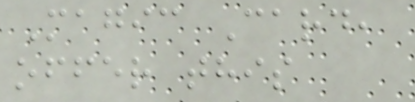Magic Card,
offer this
